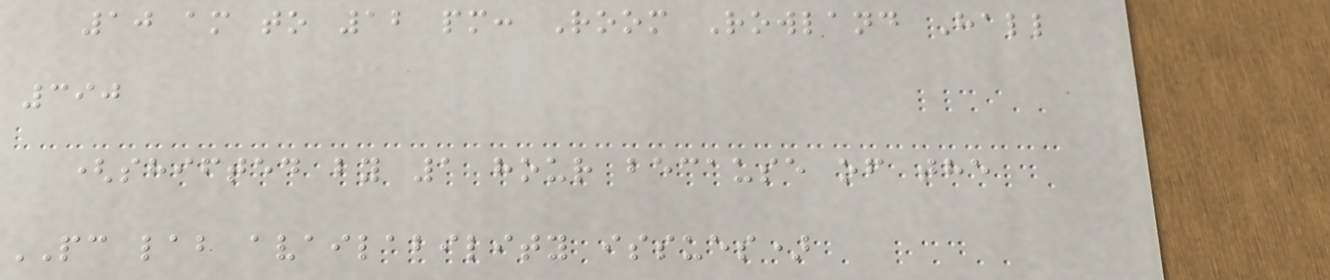10 am to 12 pm: Room Rowland Hall
390
(shifted by 1 hour because of the
PC lab availability issues)
